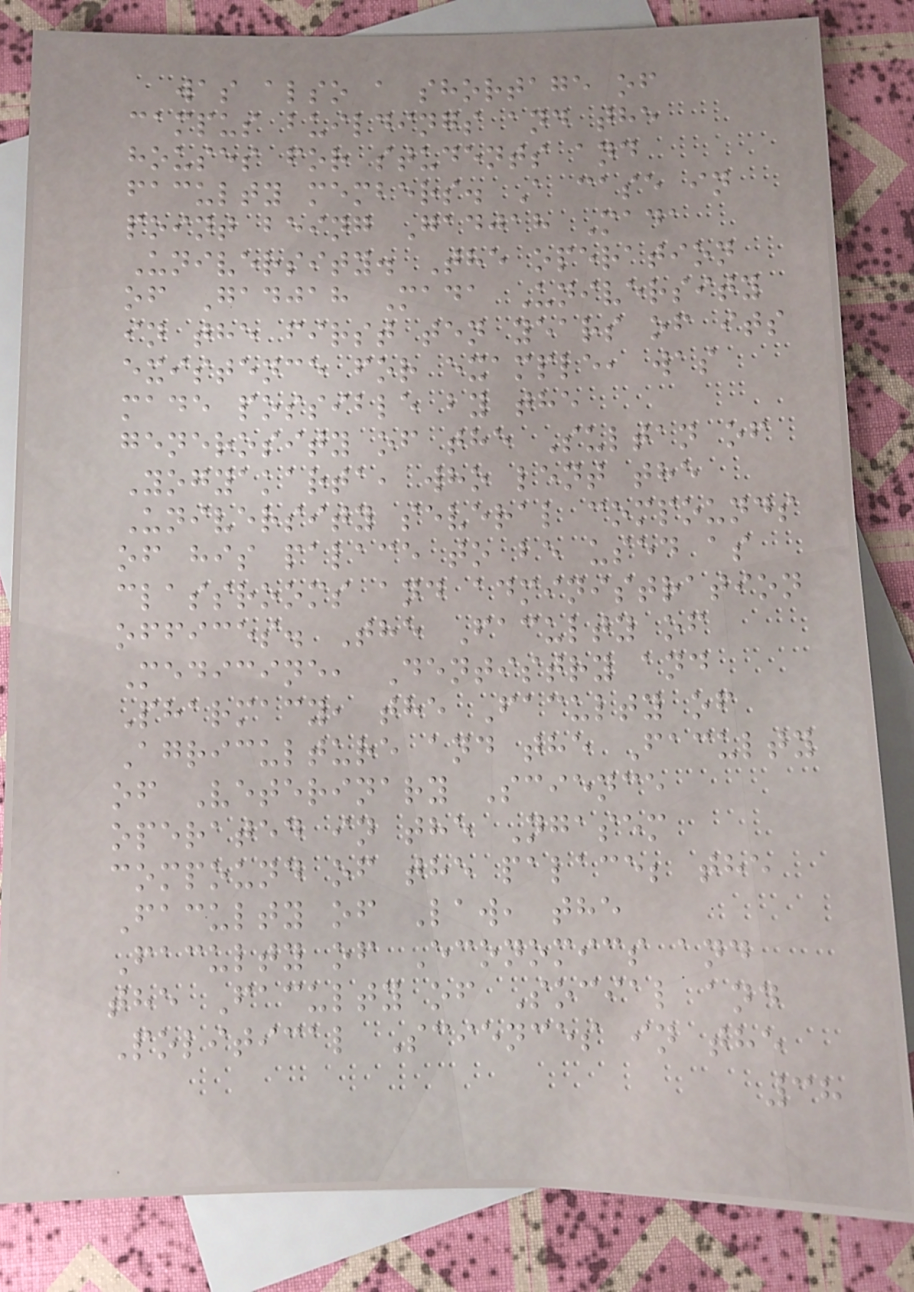was also a shortage of
campus buildings and the
houses for students and
faculty members. A case in
point being Gadjah Mada
University. The operation
of Gadjah Mada University
in the first ten years of its
existence for example, was
made possible by the
generosity of the Sultan of
Yogyakarta, who lent the
University several compounds
of his palace to be used as
classrooms and administration
offices. The Faculty of
Medicine, Dentistry and
Pharmacy, the Faculty of
Agriculture and the Faculty
of Veterinary Science
operated in the Ngasem
compound of the palace; the
Faculty of Law, the
Faculty of Economics and
the Faculty of Social and
Political Sciences in the
38
